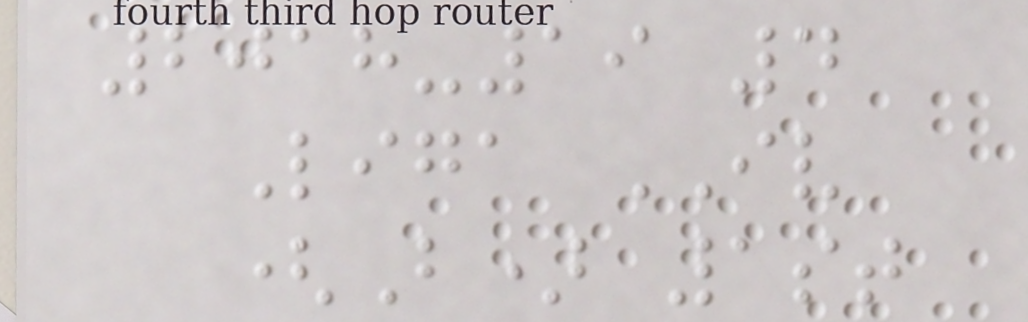2018-19 4
Liga IV
(B) 1st
